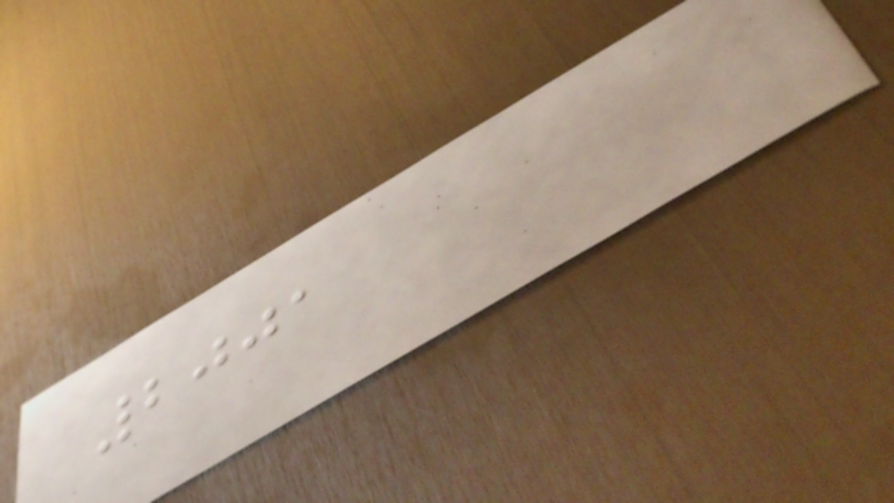2001
